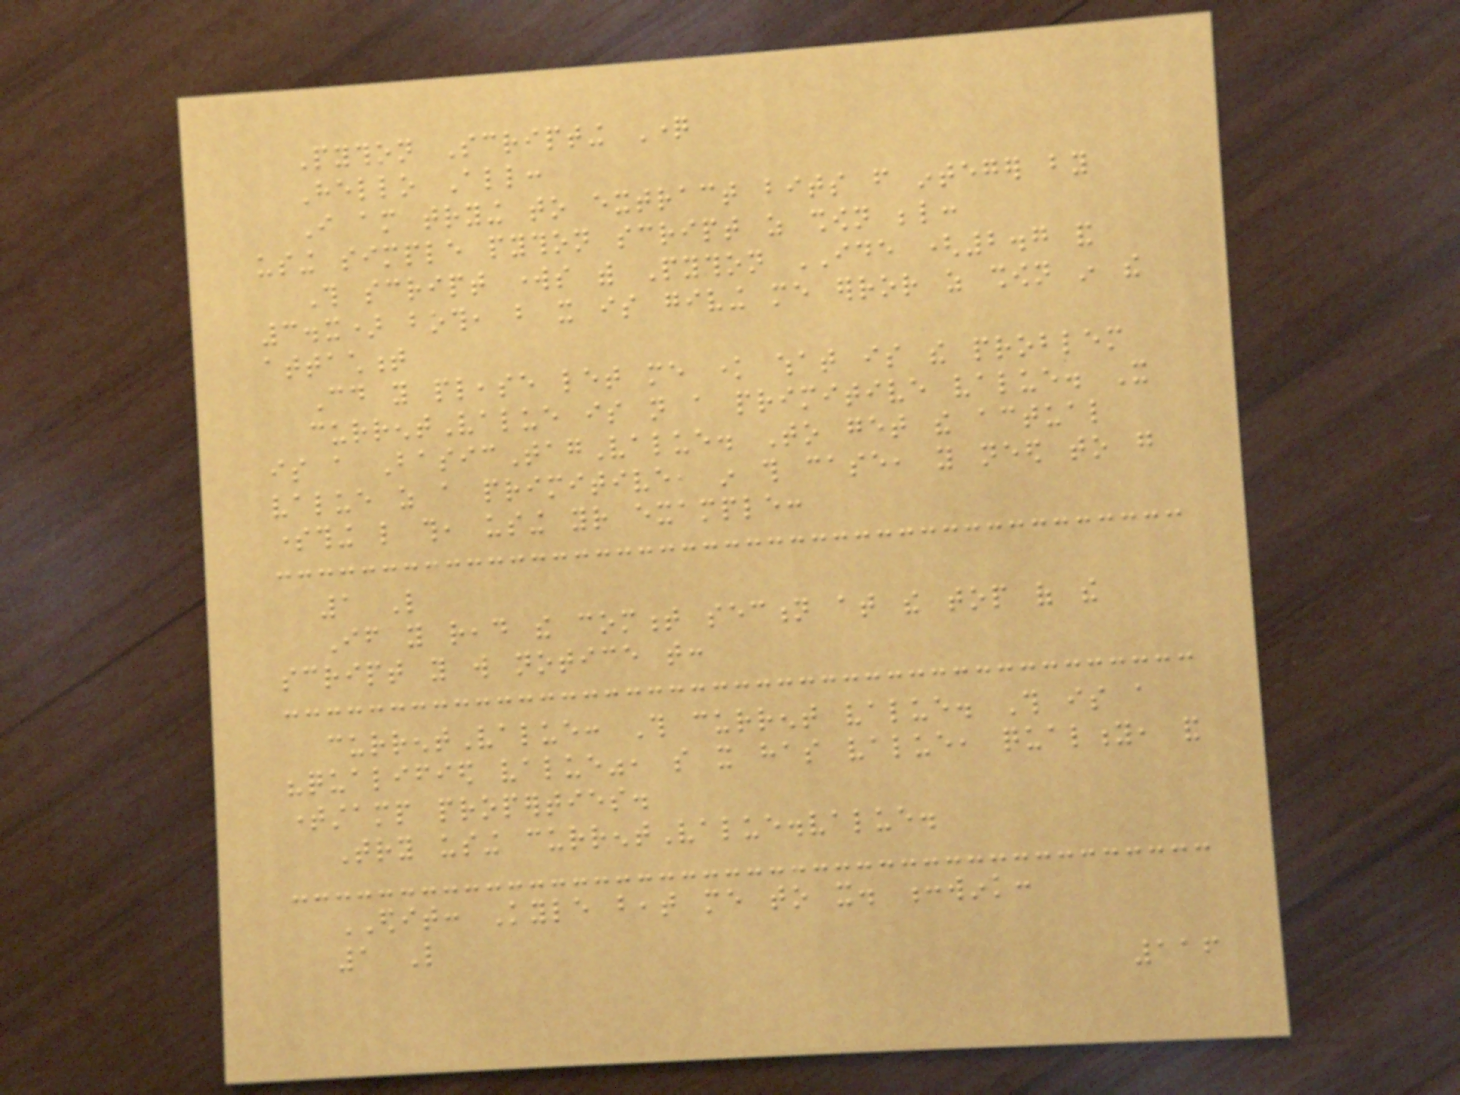Python Scripting Question
Hello All:
I am trying to extract bits from integer by
using simple python script as shown below:
This script works with Python IDE (2.7 and
3.x) both, but it is giving me error as shown in the
attachment
Could you please let me know what is the problem
currentValue is not a primitive value. It
is a BasicTagValue. To get the actual
value as a primitive, in this case, you need to go
something like this, using your example:
1 Like
If you read the comment section at the top of the
script you will notice that:
currentValue: This current value. This is a
"qualified value", so it has value, quality, and
timestamp properties.
Try using currentValue.value.
EDIT: Kyle beat me to it. :wink:
1 Like
116
